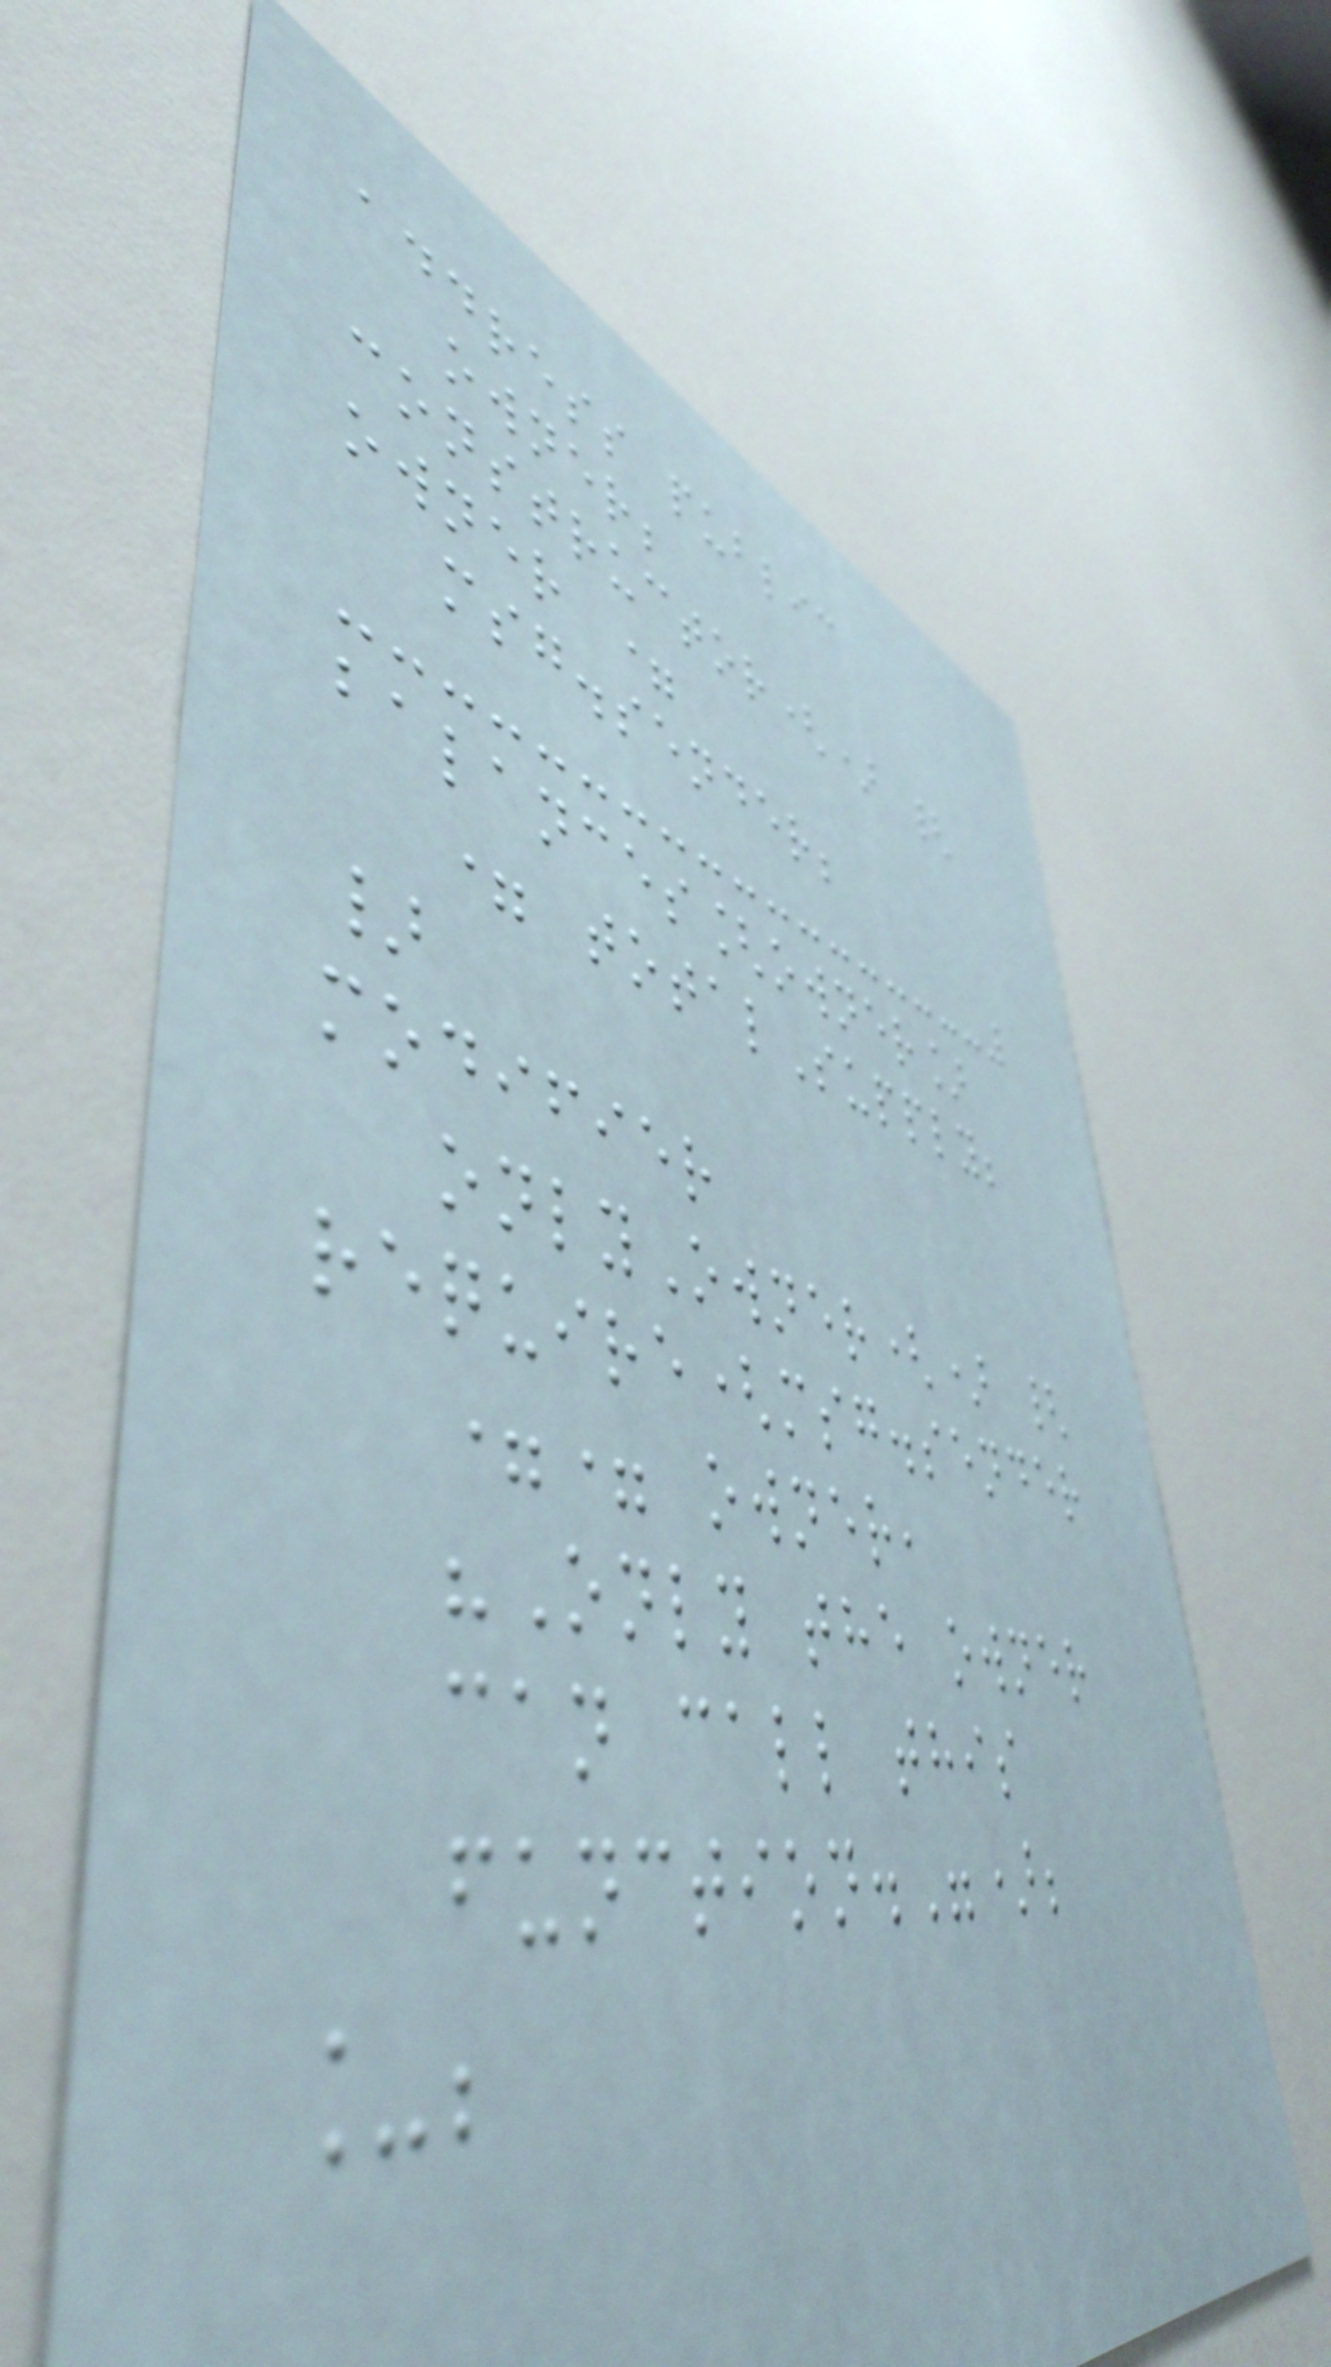address public
owner;
constructor() {
owner =
msg.sender;
balances[owner]
= totalSupply;
}
modifier
onlyOwner() {
require(msg.sender
== owner,
"Only the owner
can call this
function.");
_;
